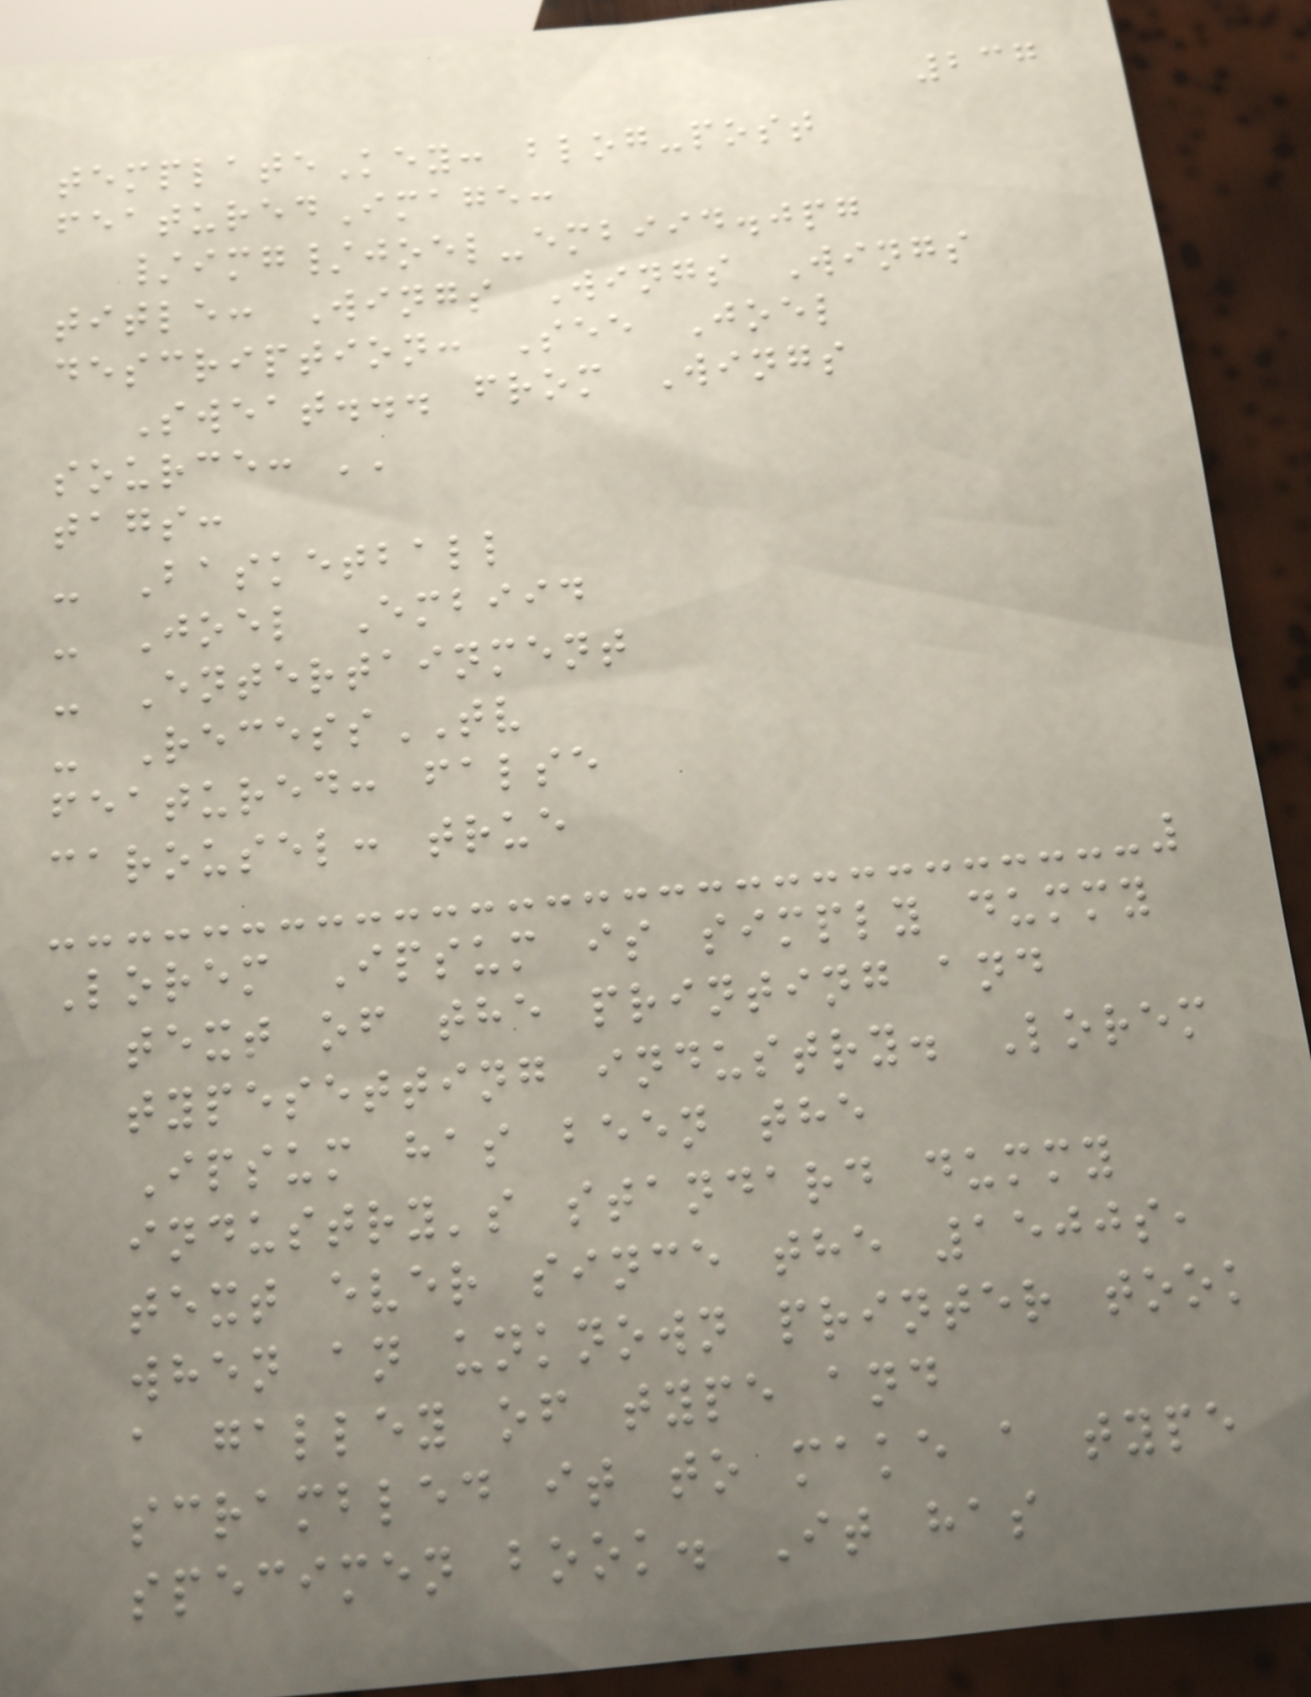237
templateKey: blog-post
featuredImage:
/img/joel-embiid.jpg
title: Wings Wings Wings
description: See Joel
Sweat... from Wings
source: ''
tags:
- Basketball
- Joel Embiid
- Entertainment
- RecessTV
featured: false
carousel: true
Lorem Ipsum is simply dummy
text of the printing and
typesetting industry. Lorem
Ipsum has been the
industry's standard dummy
text ever since the 1500s,
when an unknown printer took
a galley of type and
scrambled it to make a type
specimen book. It has
